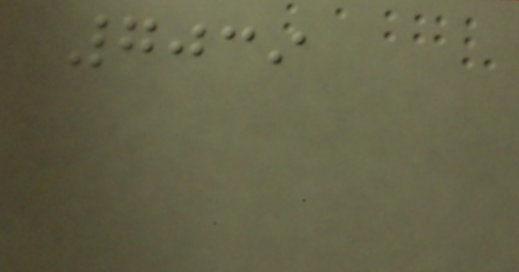7039
